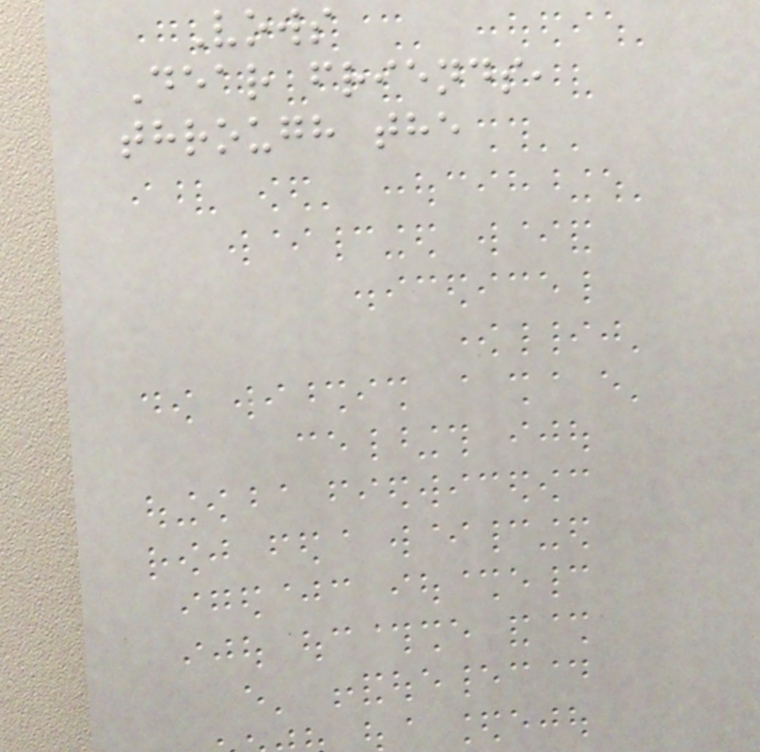Vows
Dear friends,
through the
